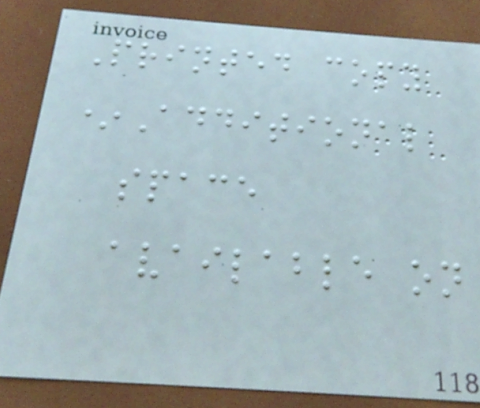Printed copy
*Additional
space
available on
